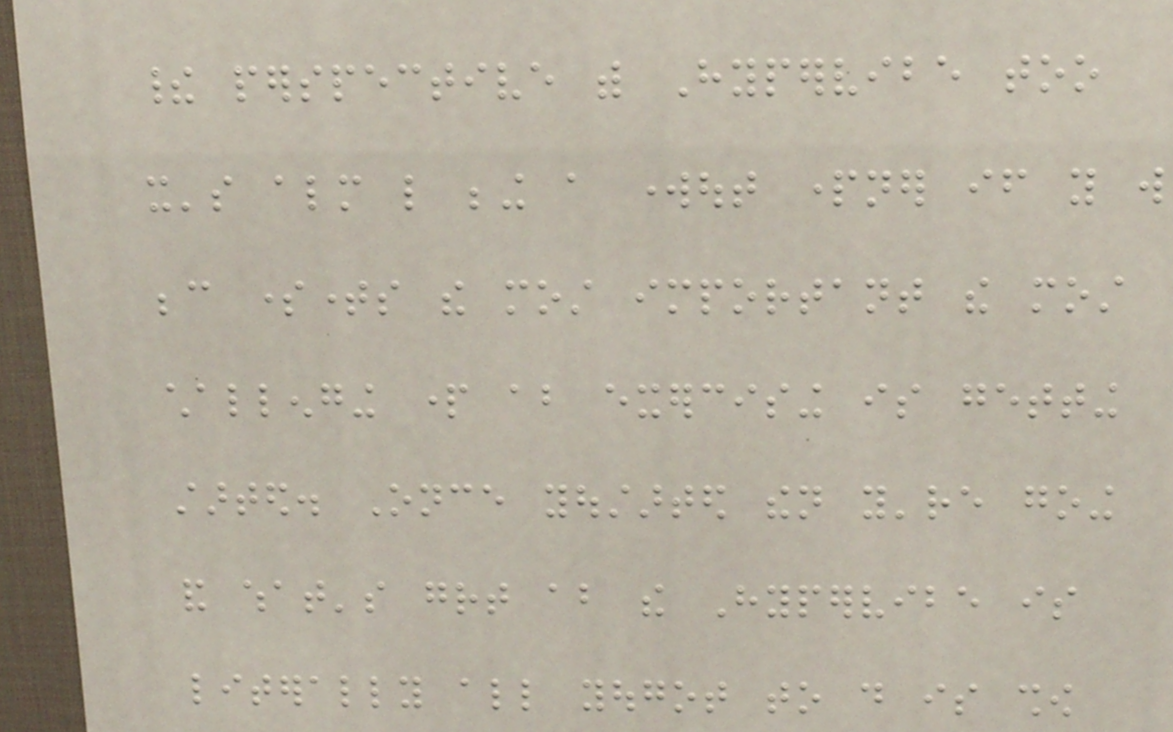their perspective with Hypervibe too
it's almost like being a workout partner if you will
because sometimes the most important the most
challenging part about exercising is getting
started. Once youstarted then you're going
and what's great about the Hypervibe is
literally all yougot to do is show
